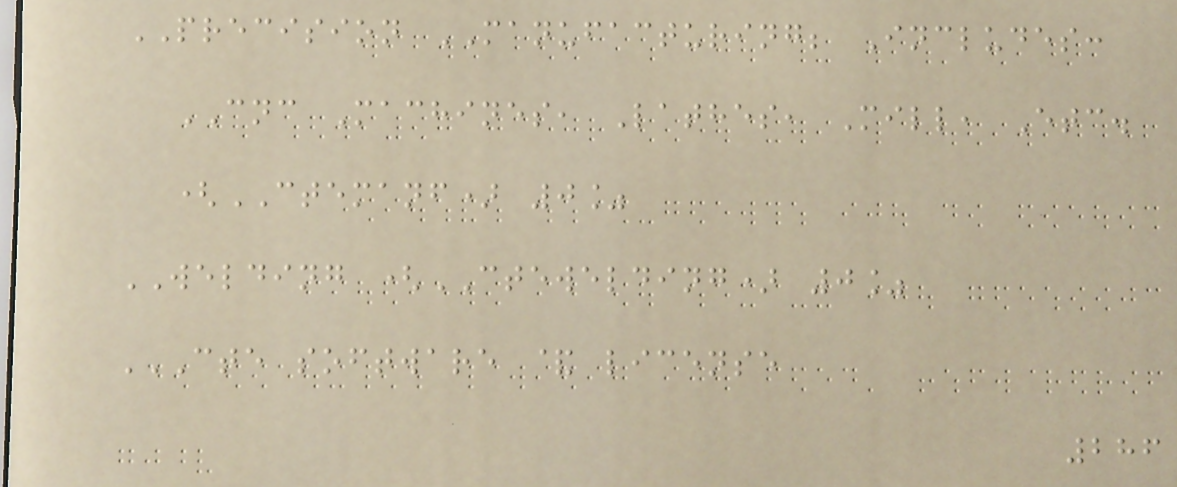PRECISION MANUFACTURING; Includes:
CNC Machines, Lathes, Mill, Etc.
(CTEMANF) 0%
WELDING (CTEWELDING) 0%
CTE SOFTWARE & LICENSE
286
